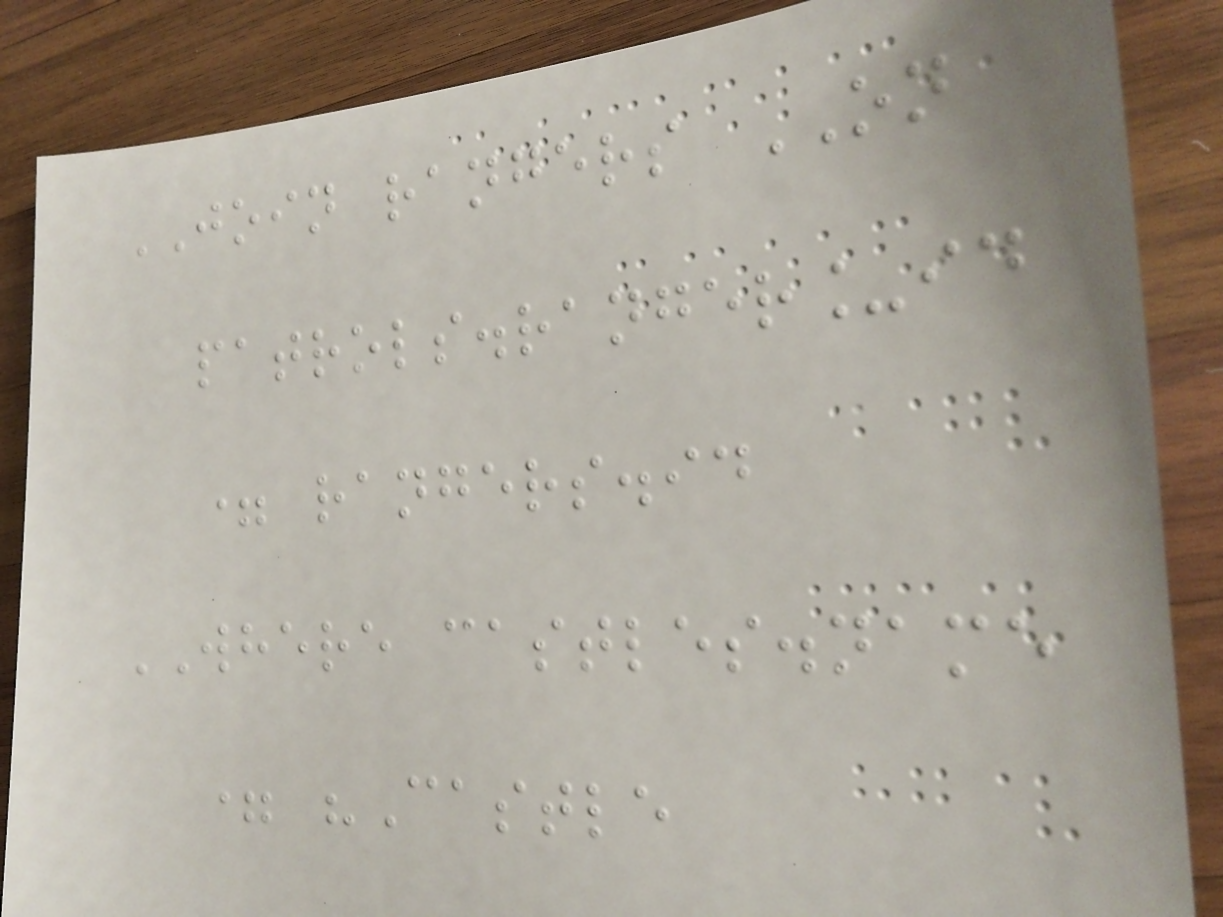JOIN rangers ON
patrols.ranger_id
= rangers.id
WHERE castles.name
= "Castle
